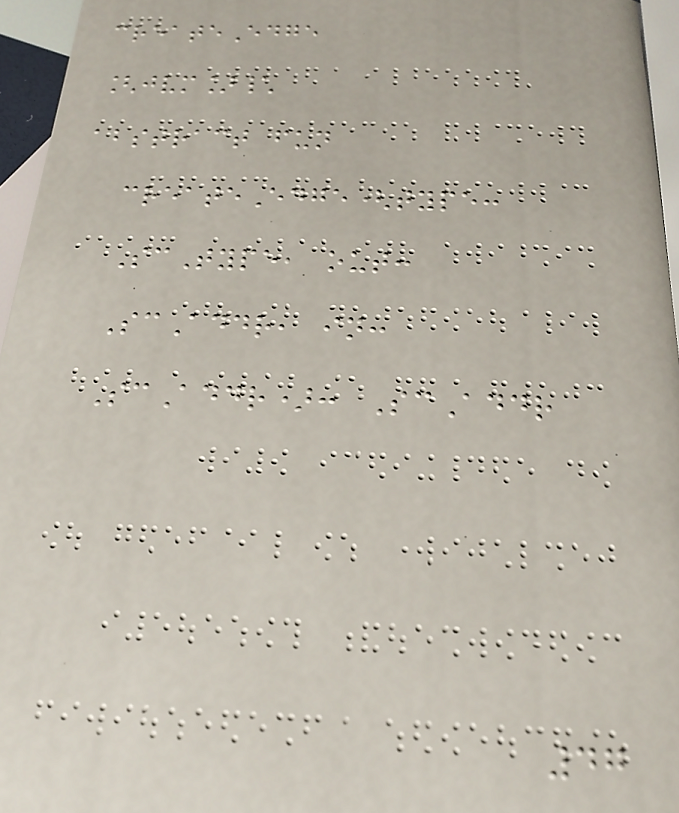createEdge
[jvm]\
abstract fun
createEdge(type:
ScType, out:
ScAddr, in:
ScAddr): ScAddr
47
